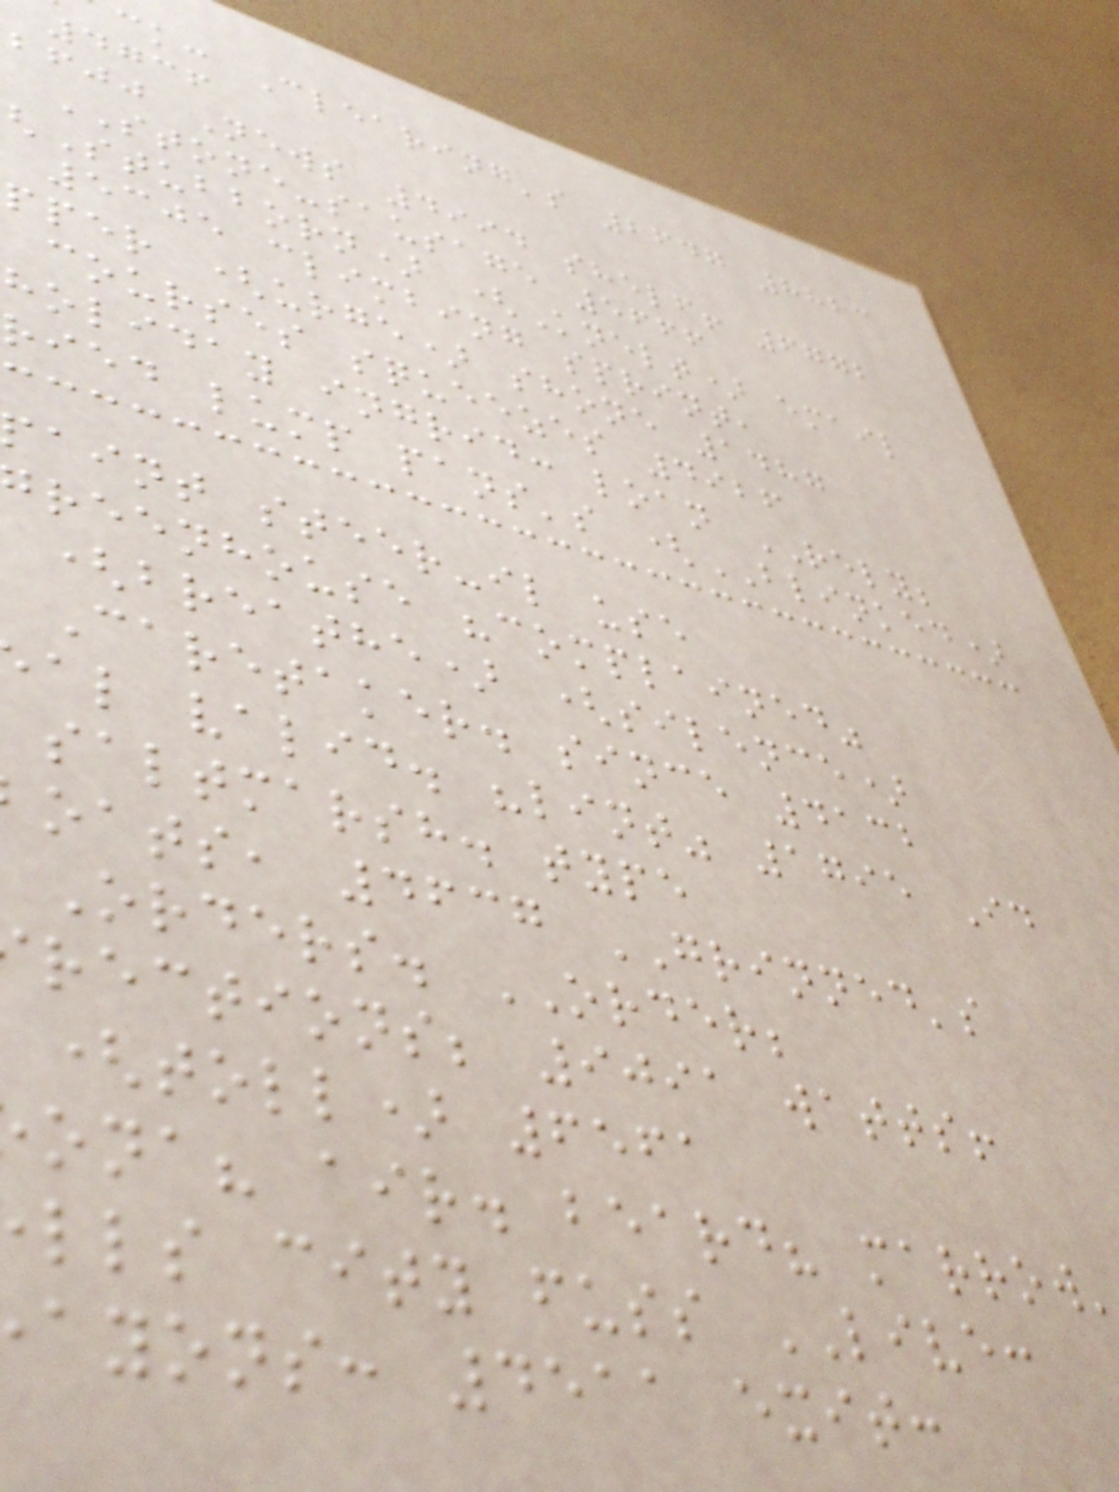ck: Clearing's 2647 8823
4736
bfjj News 4994 shelf! 6772
STONE-sausage 5666
Stubborn) (Knelt) email
5305 climbing sprint,
pper (urge) shone 1487
courses squeezes 4926
holiday ingrid: loan RELY;
ried lump pans's (BLINKED)
paint steer-il use
reenhouse "complained"
(breathe) (silence)
Caretaker. since 4132
al valid. "lint" 1795 Id
saltmarsh. type
oats, 4637 GRINNED's
Orders. ORDER;
rections; 9091 watts!
(toll) 6561
ona? air. beard? marrow'
lls city fuss LIVE:
ayons: 4511 exit:
